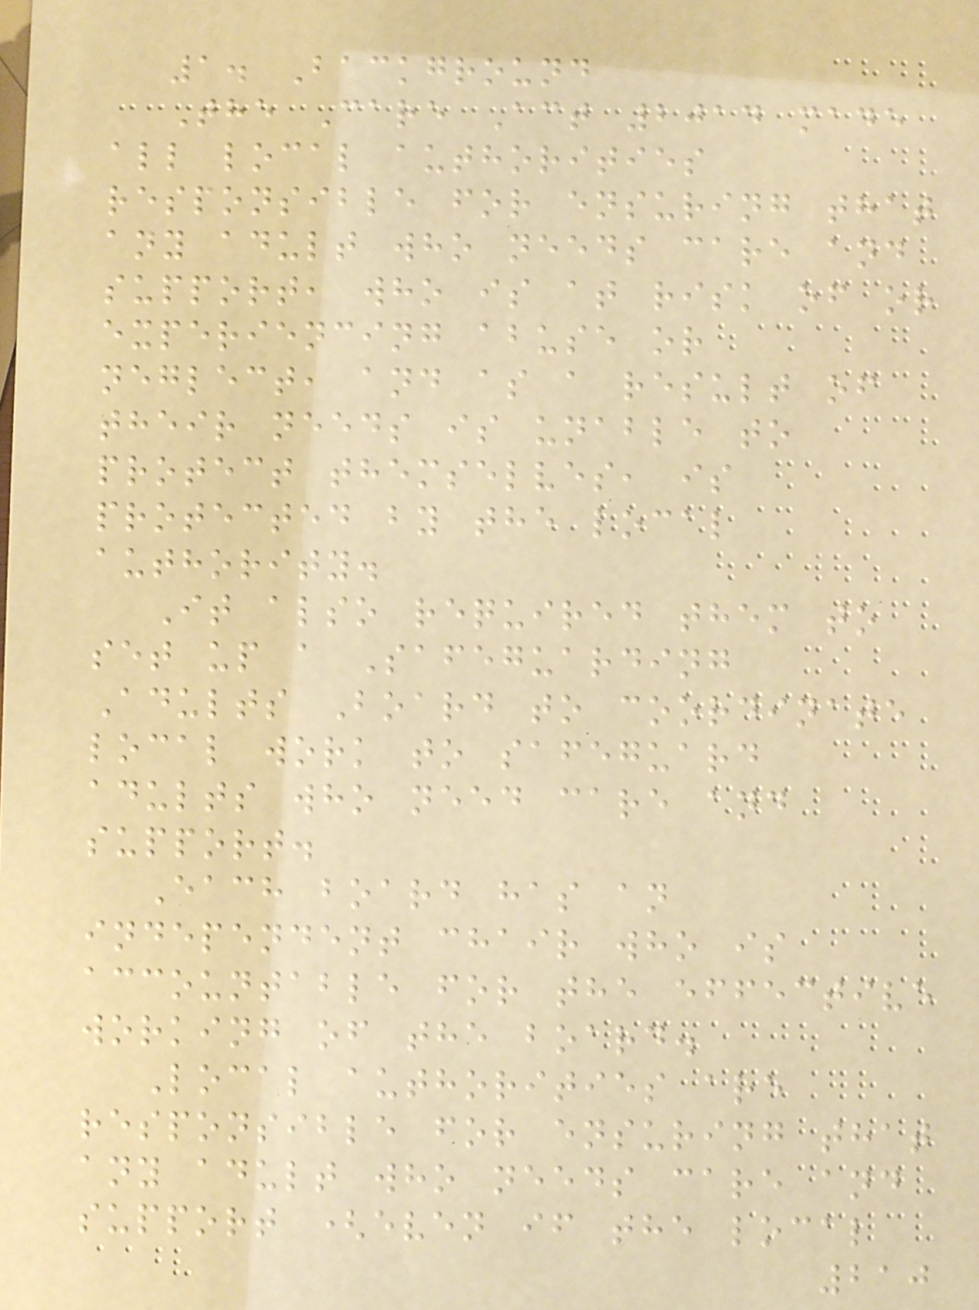1. Background
The Care Act 2014 made
all local authorities
responsible for ensuring that
any adult who needs care and
support, who is at risk of or
experiencing abuse or
neglect, and as a result of
their needs is unable to
protect themselves, is
protected by the local
authority.
It also required them to
set up a Safeguarding
Adults Board to coordinate
local work to safeguard
adults who need care and
support.
Each board has an
independent chair who is
accountable for the effective
working of the board.
Local authorities are
responsible for ensuring that
any adult who needs care and
support (even if the local
210
